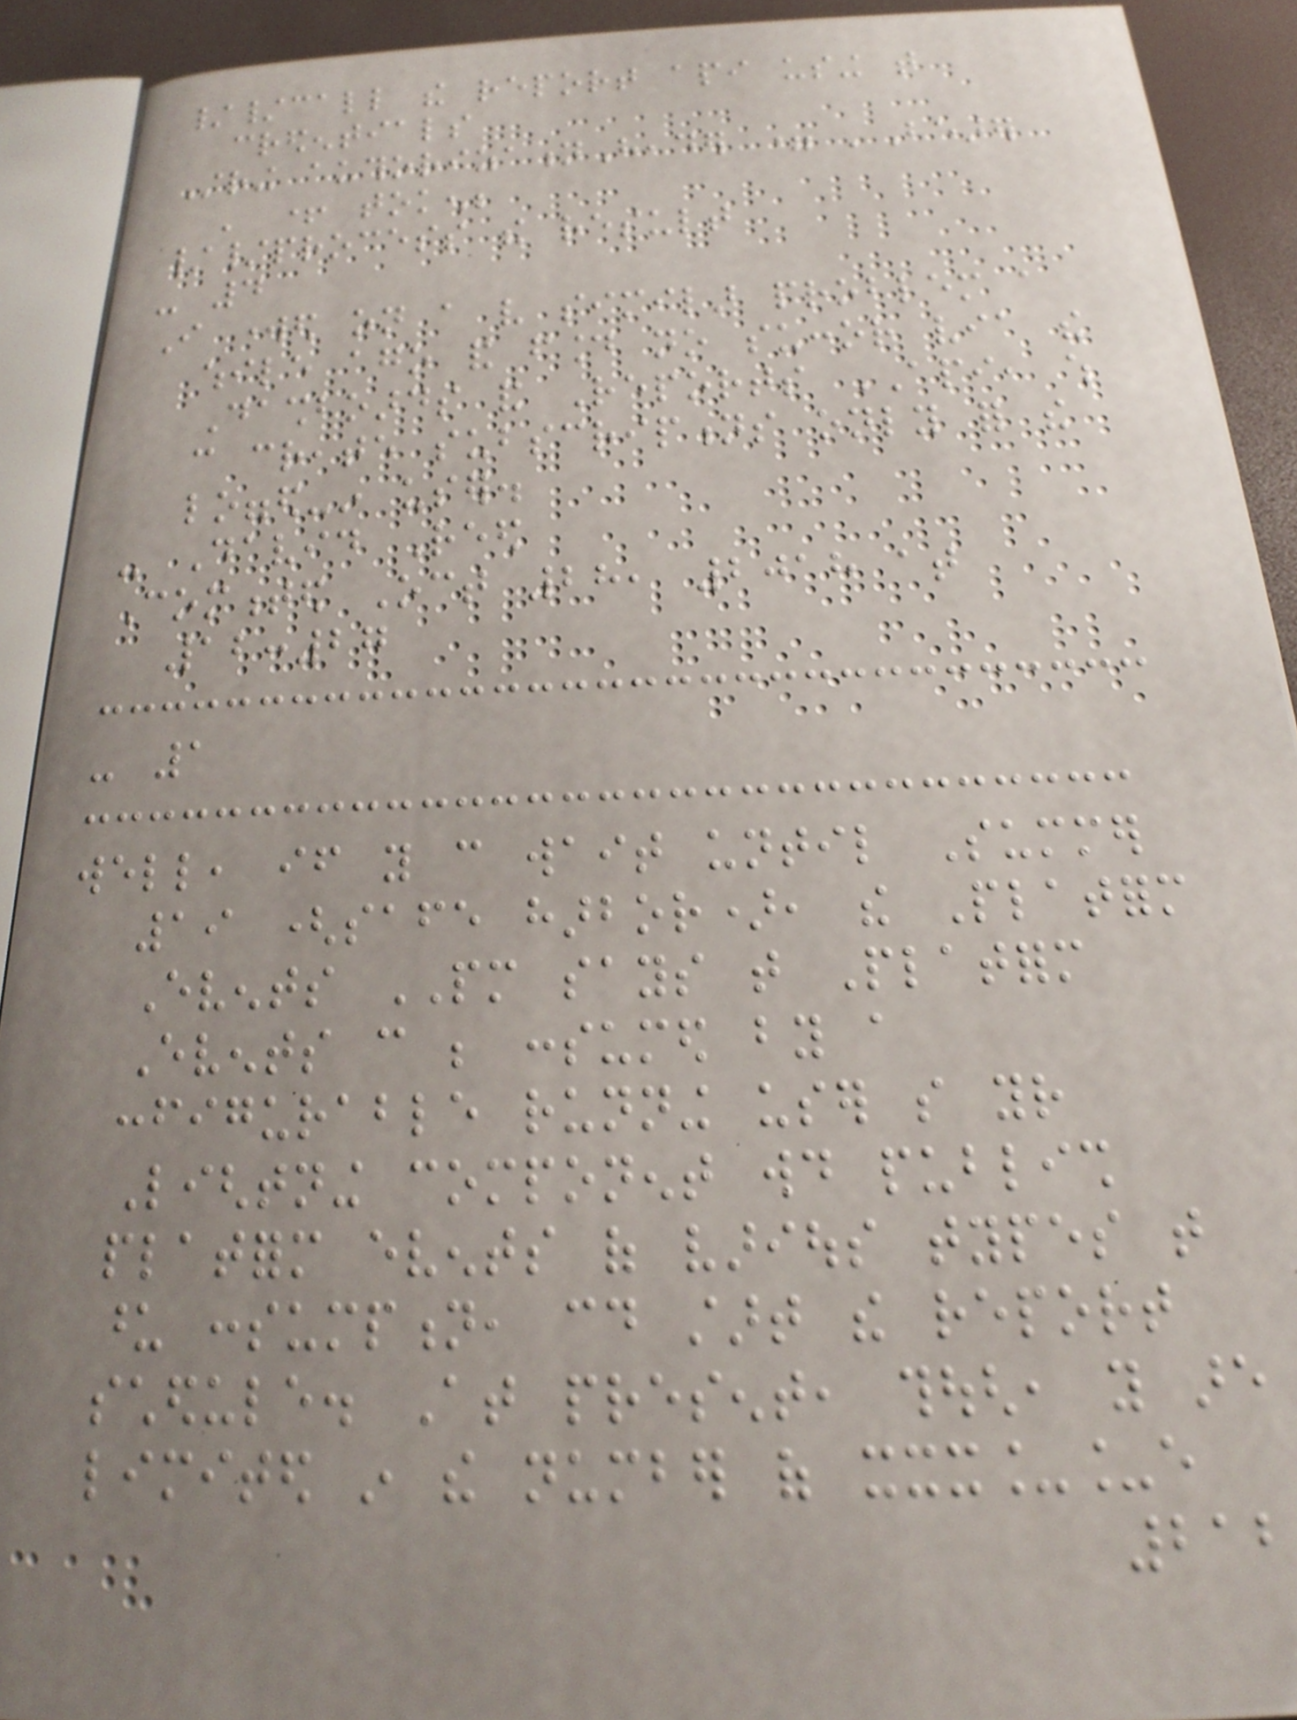//call the report api using that
credentials
String authorizationHeader = 'Bearer
' + token;
//process the result
- 4
I worked on a very similar problem a
while ago and found no succor via the
Dashboards and Reports API, which
can create subscriptions only for the
logged-in user.
- David Reed
Commented Oct 28, 2018 at
12:27
- 1
well, if you can wait until Summer
19 (safe harbor), the Platform
Events PM says that Platform
Events can be consumed by a
configurable running user so your
Lightning component would publish
platform events of various types that
upon consumption, could start the report
schedule. At present, though, you are
limited in the number of xxx__e
212
